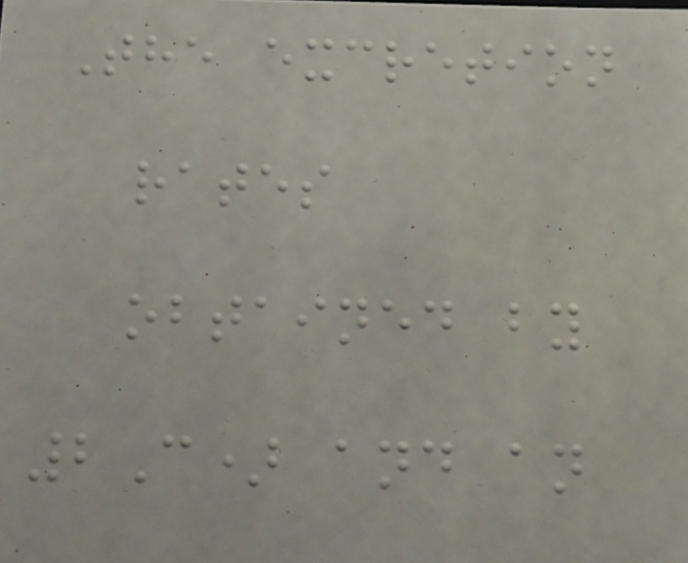The excretion
rates
obtained by
2C) and an
